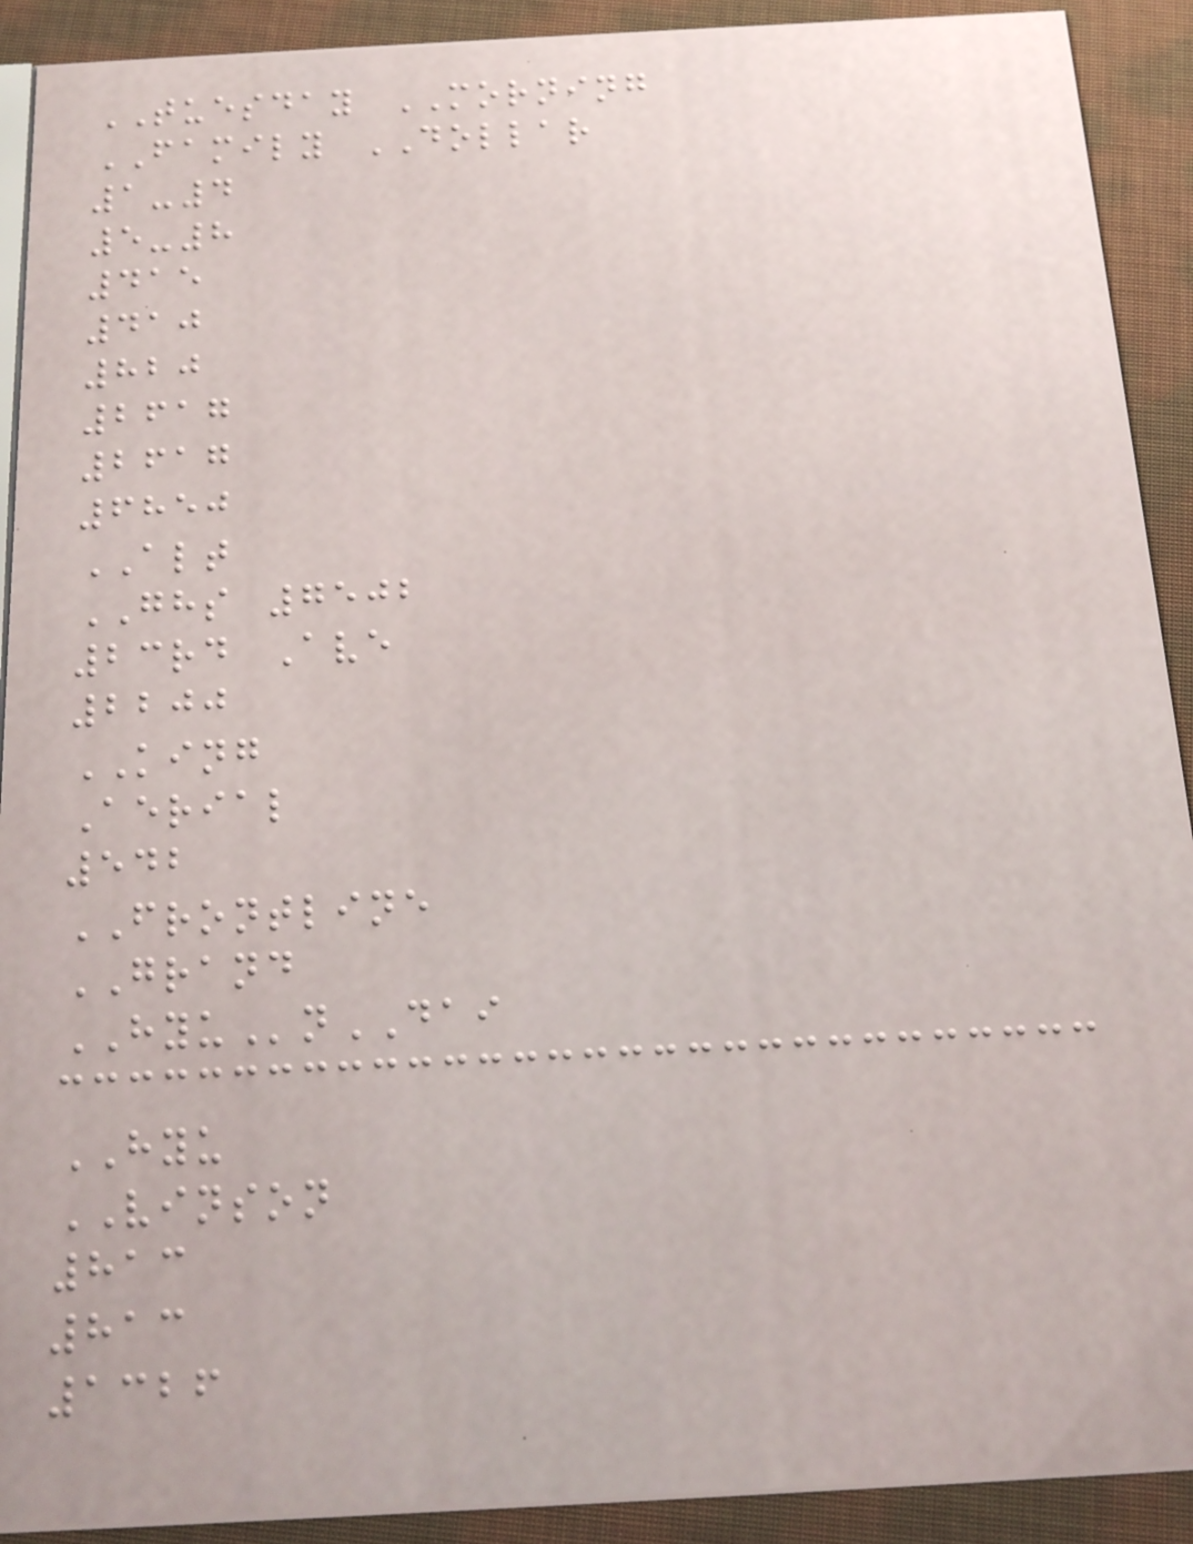TUESDAY MORNING
FAMILY DOLLAR
1-4
5-8
415
410
820
2617
2617
6850
ALT
GHS 7502
23rd Ave
2200
KING
Aerial
542
FRONTLINE
GRAND
HYUnDAI
HYU
VINSON
813
813
1326
